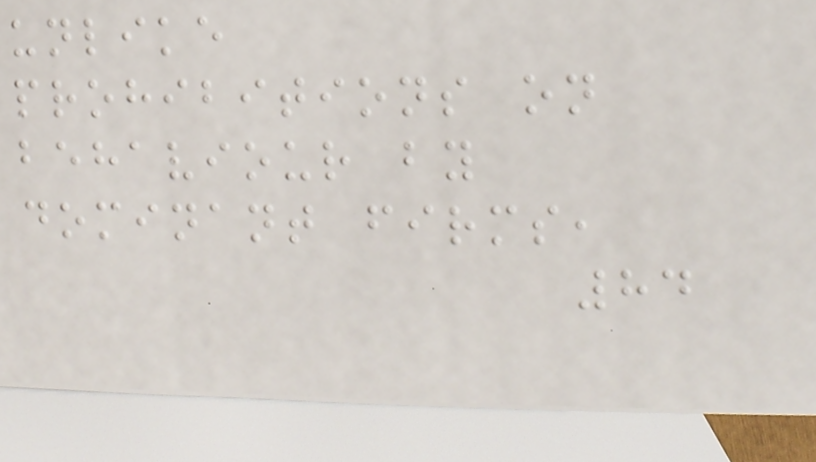unlike
prohibitions on
behaviour by
dominant firms,
84
